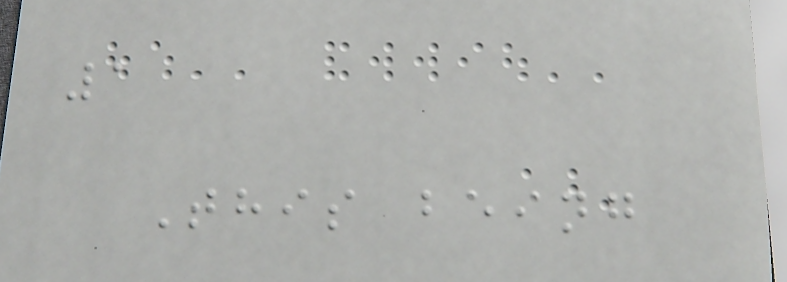1
This being
